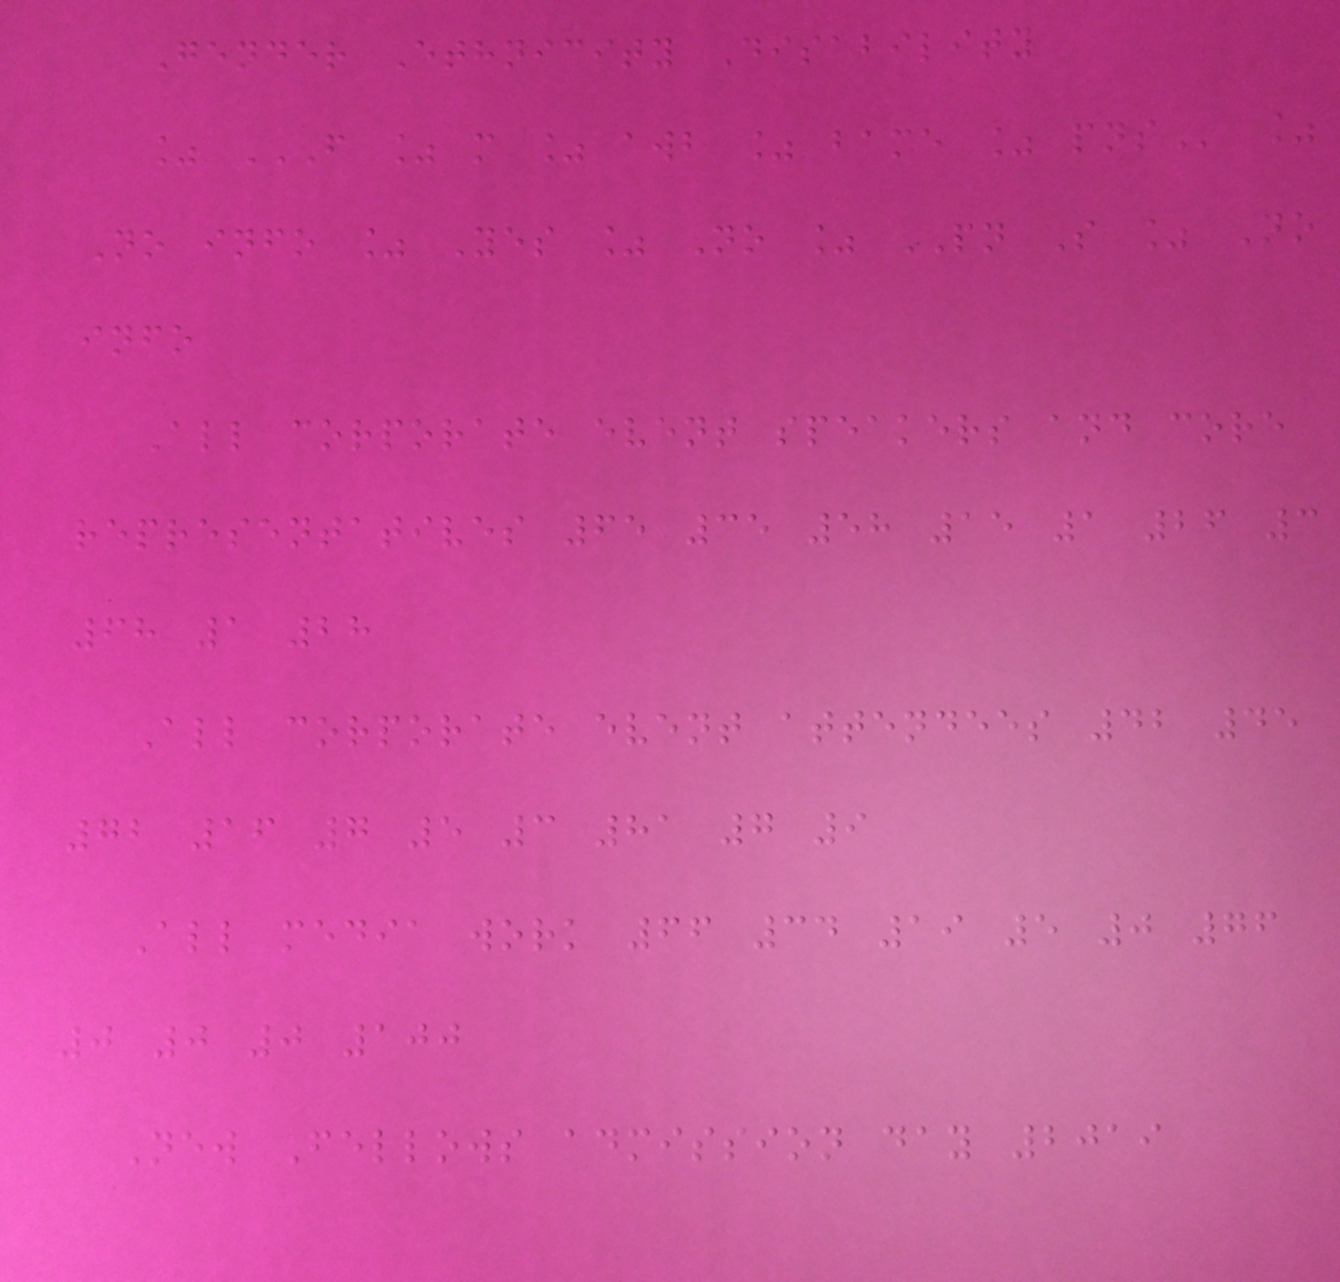Gender Ethnicity Disability
% F % M % AWB % BAME % PNS %
No info % Yes % No % PN S % No
info
All corporate event speakers and core
representatives 65 35 58 15 1 26 3
68 1 28
All corporate event attendees 42 45
72 16 7 5 3 81 7 9
All media work 66 34 19 5 0 76
0 0 0 100
New Fellows admission day 2019
